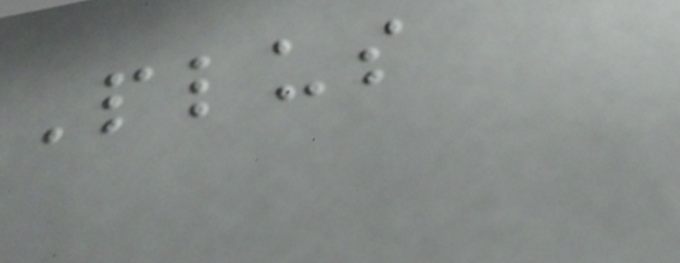Plus
